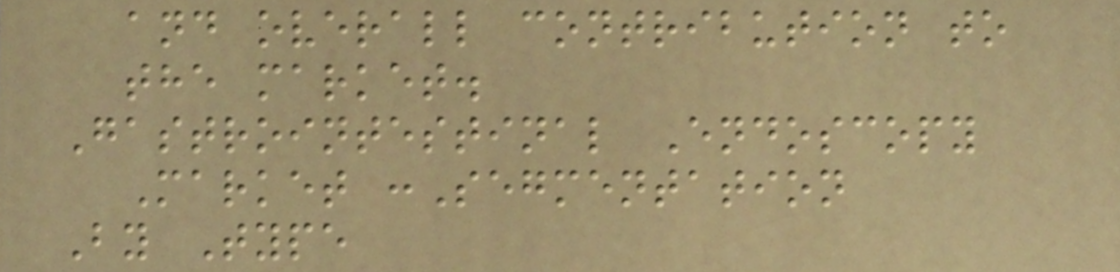and overall contribution to
the market.
Gastrointestinal Endoscopy
Market :Segmentation
By Type
